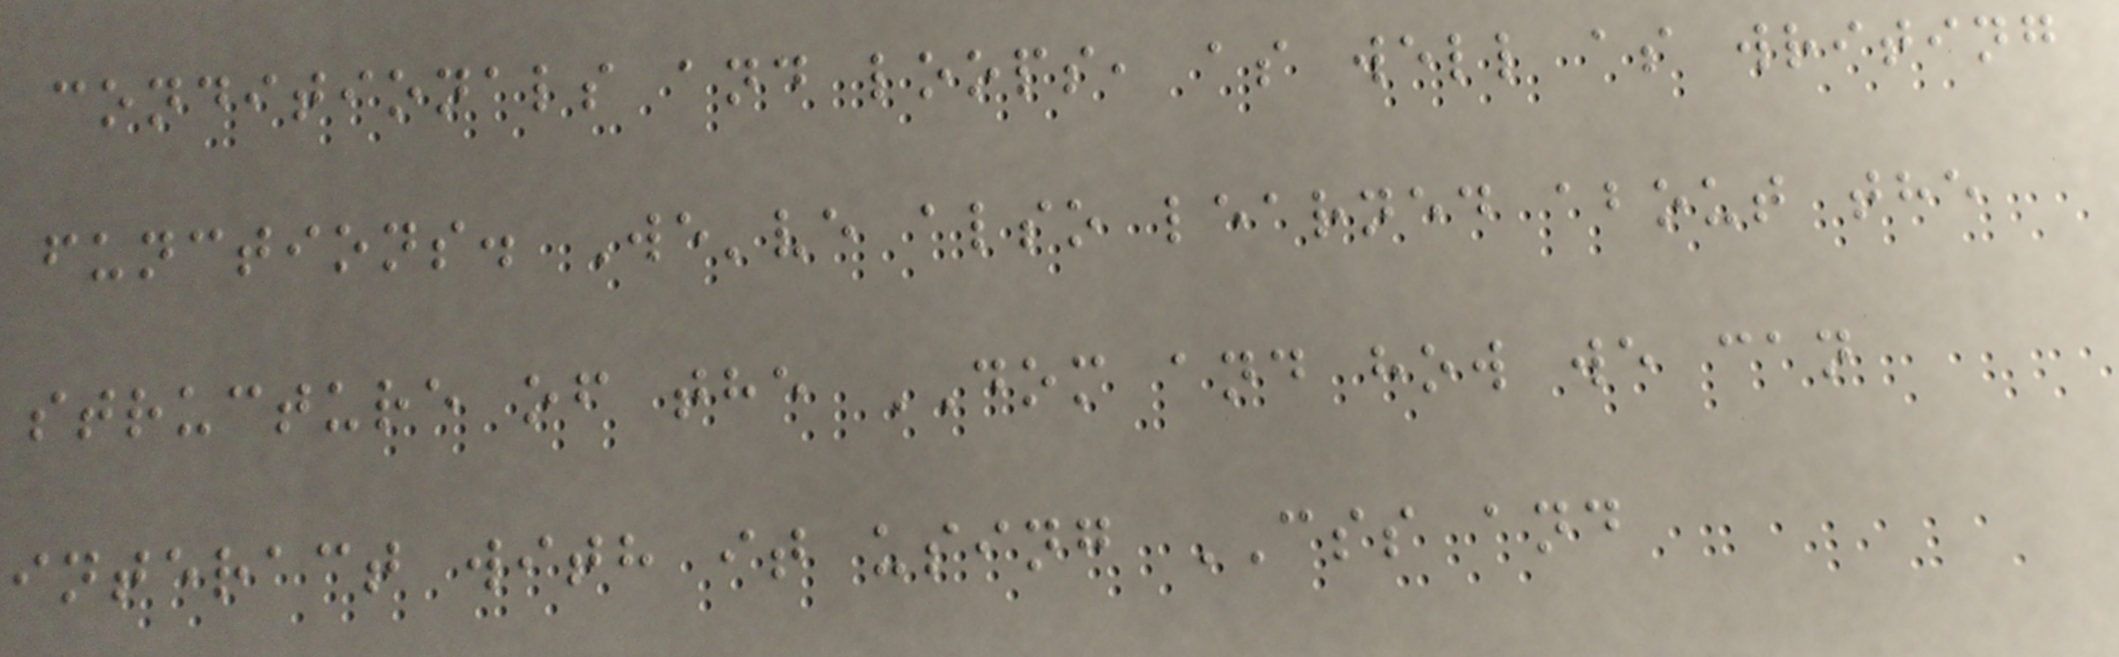conditionals and loops, as well as writing
functions. We've also learned about the
structure of the DOM and how we can
interact with it using CSS and
